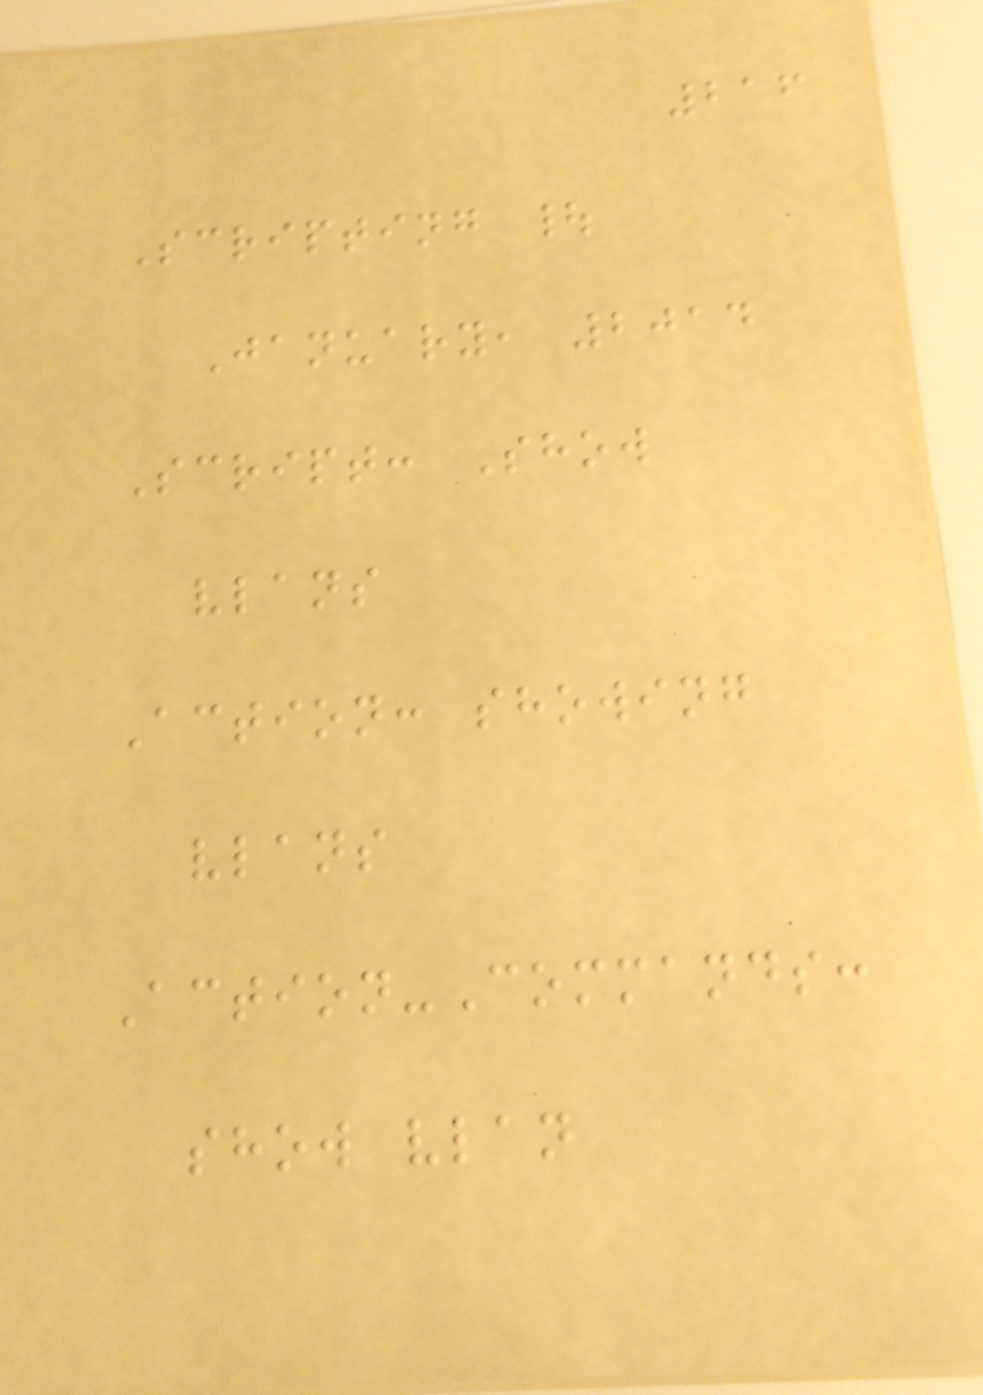216
Scripting |
January, 2014
Script: Show
vlans
Action: showing
vlans
Action-Commands:
show vlan
